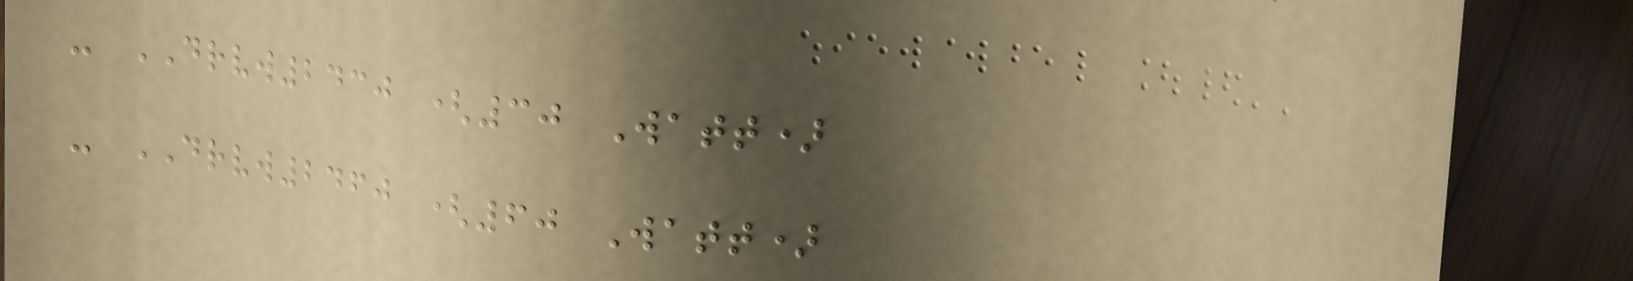- DRVW2430 (30 Watt)
- DRVW2460 (60 Watt)
